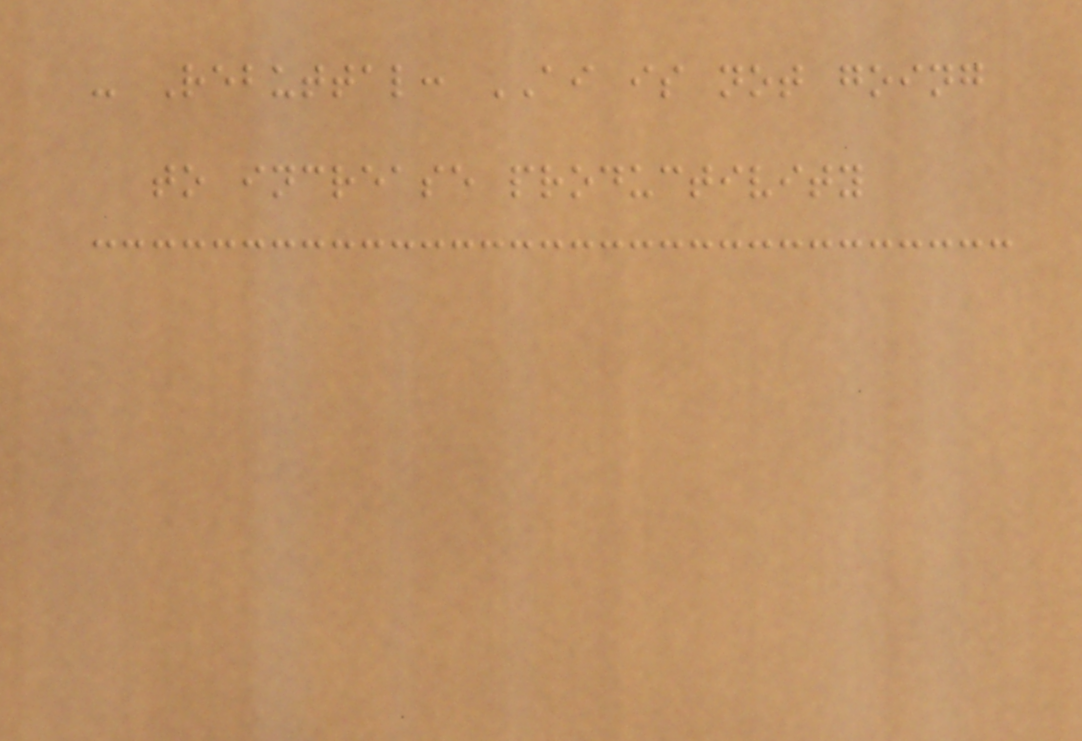- Rebuttal: AI is not going
to increase productivity
